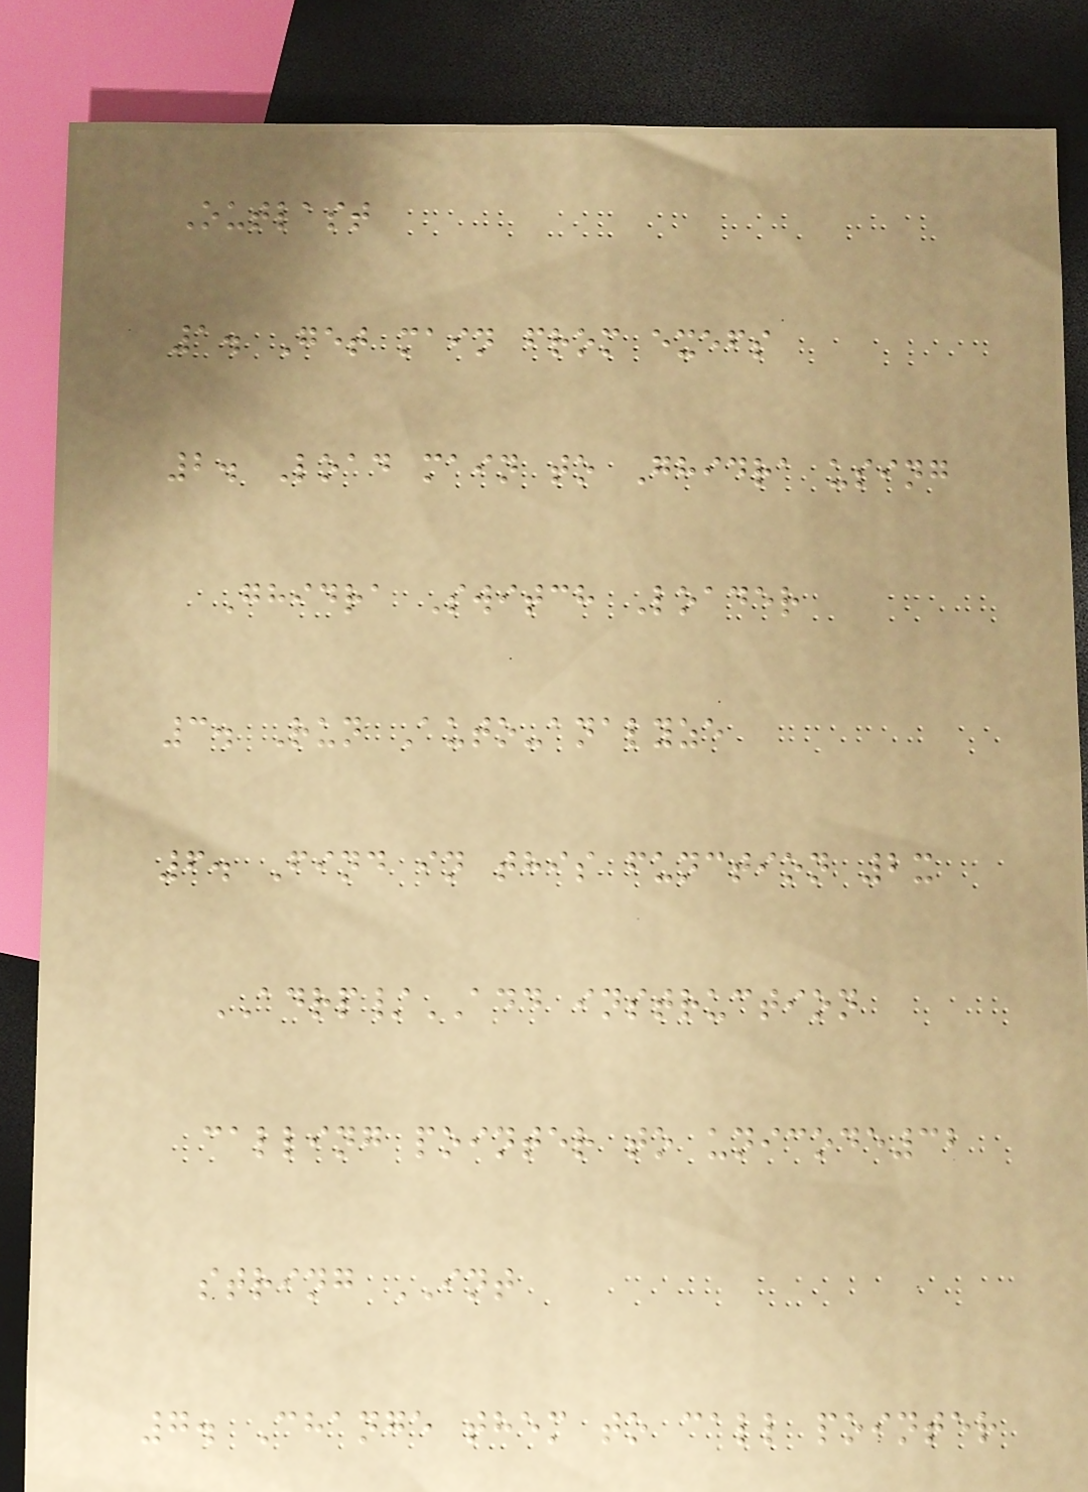Outlast
1. Get main from exefs
2. Load main to Ghidra using
Ghidra Switch Loader
3. Run Auto-analyze
6. Find in this function 2x
ADRP/ADD instruction
calling pointer to unicode32
string INT
7. Change them to call pointer
